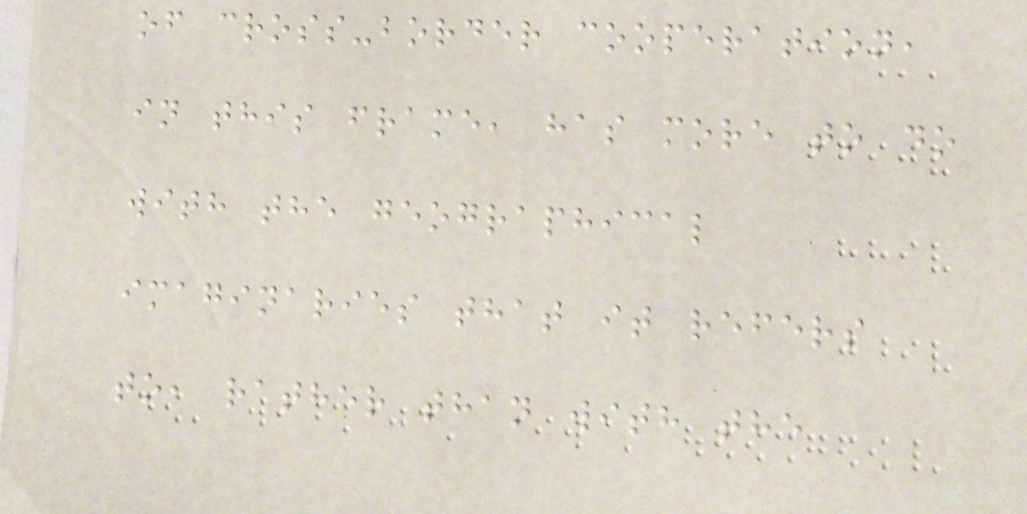of cross-border cooperation,
in this frame, has more to do
with the geographical
imaginaries that it refers
to, rather than with the
